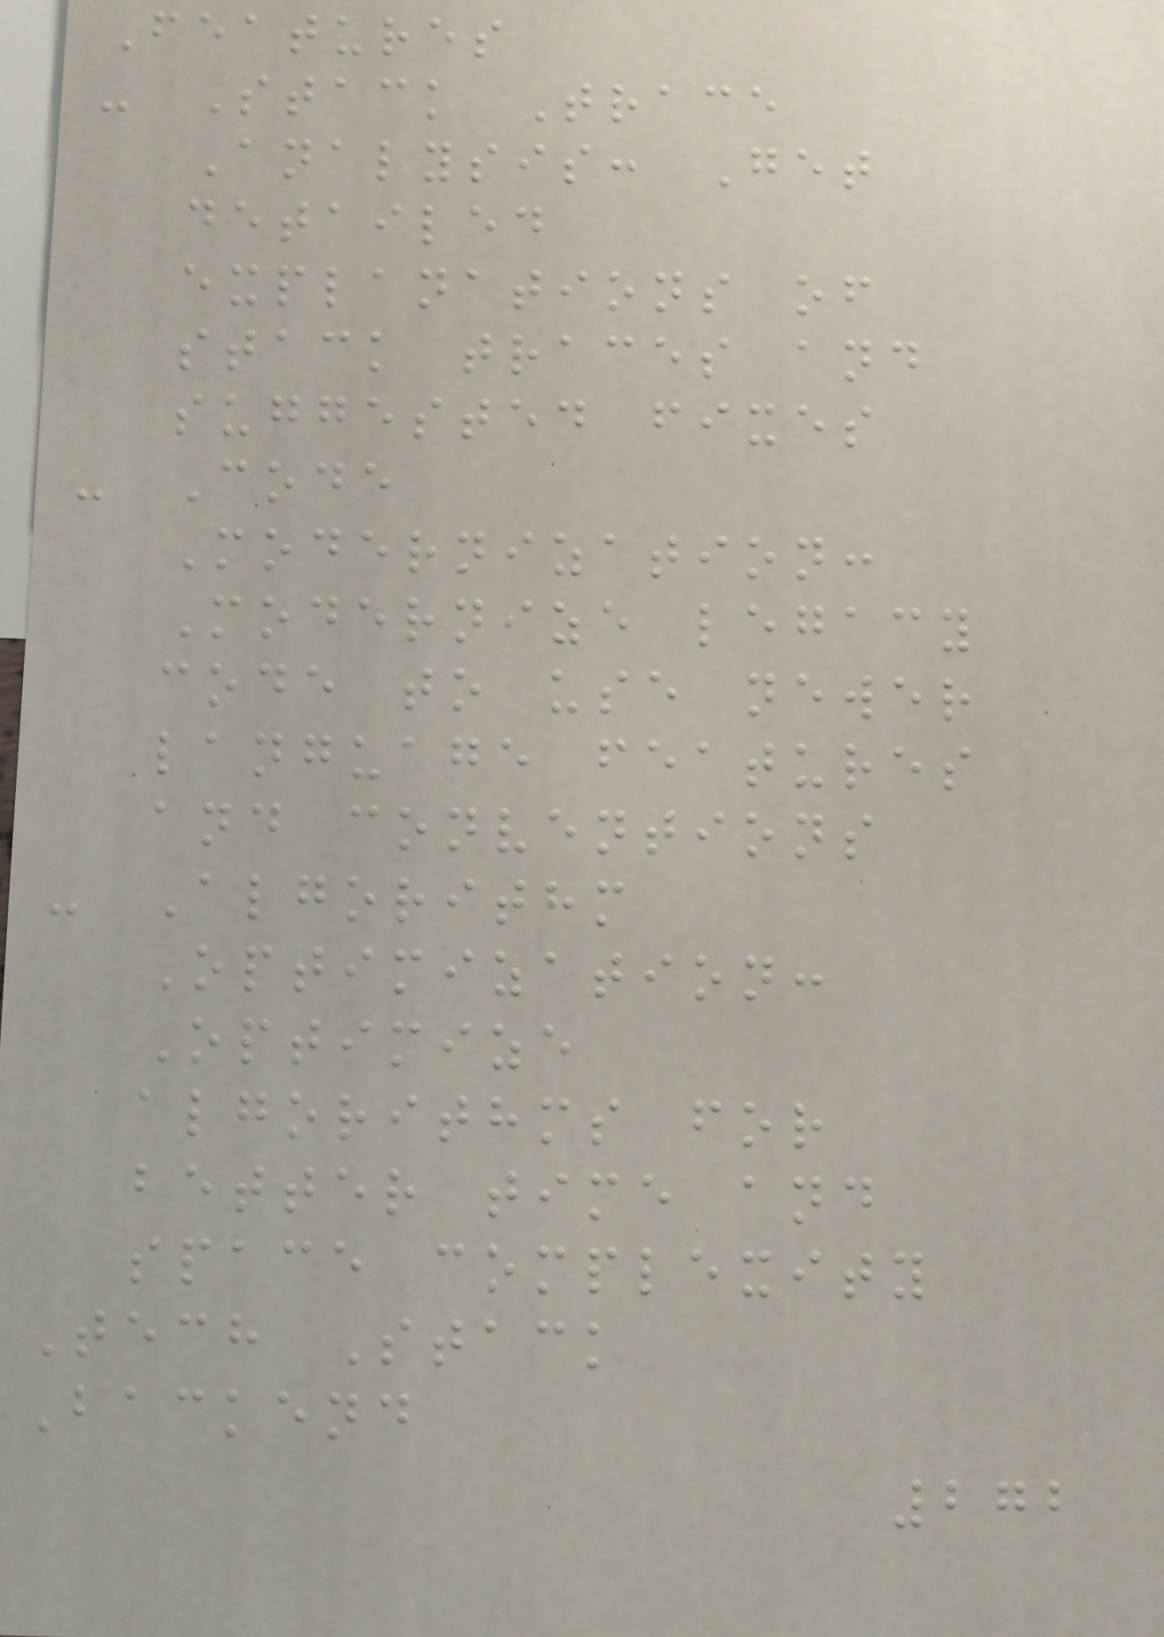Features
- Stack Trace
Analysis: Get
detailed
explanations of
stack traces and
suggested fixes
- Code
Modernization:
Modernize legacy
code to use newer
language features
and conventions
- Algorithm
Optimization:
Optimize
algorithms for
better time and
space complexity
Tech Stack
Backend
272
